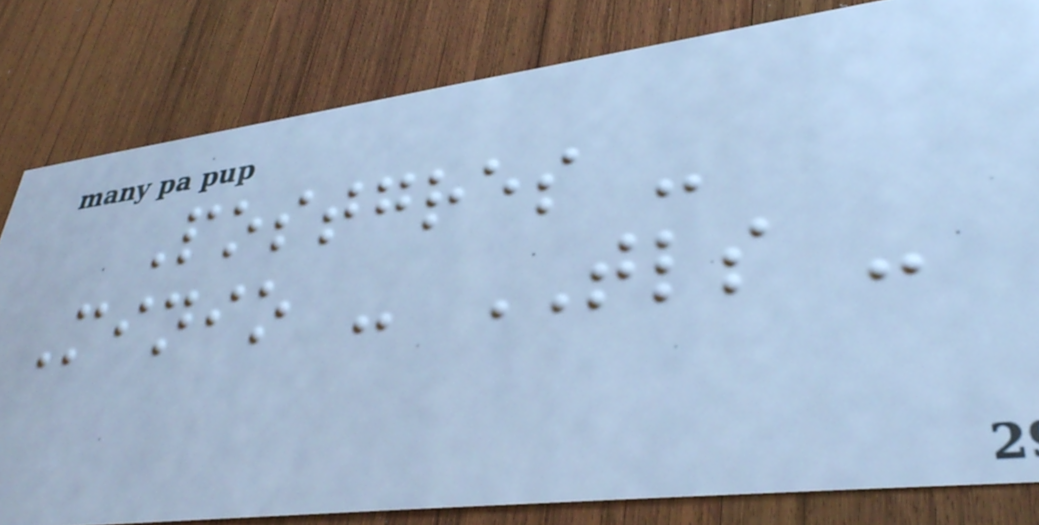Postgres -
Minio - TLS -
